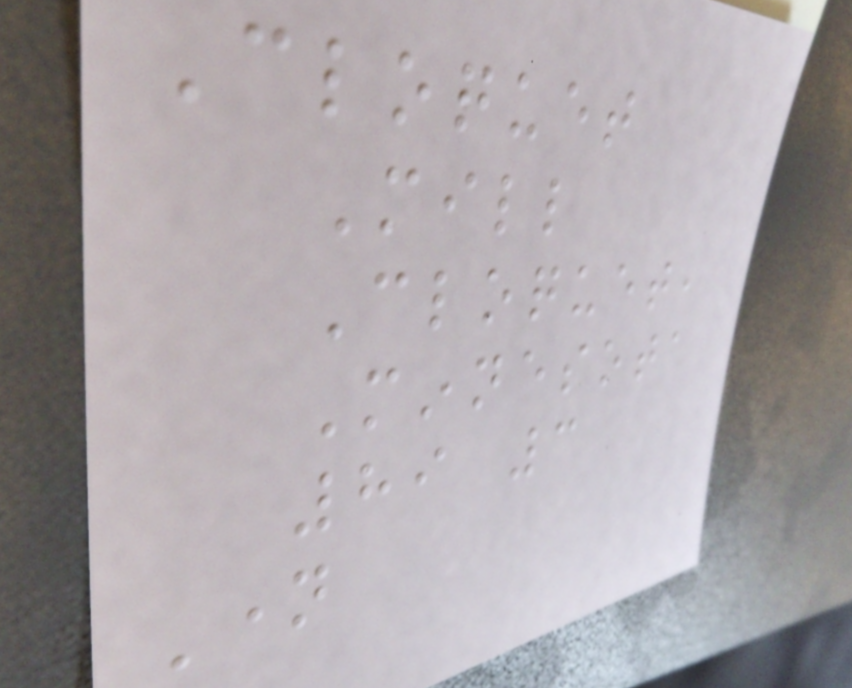Cloquet
Mill
Cloquet,
Minnesota
89 3
Name
